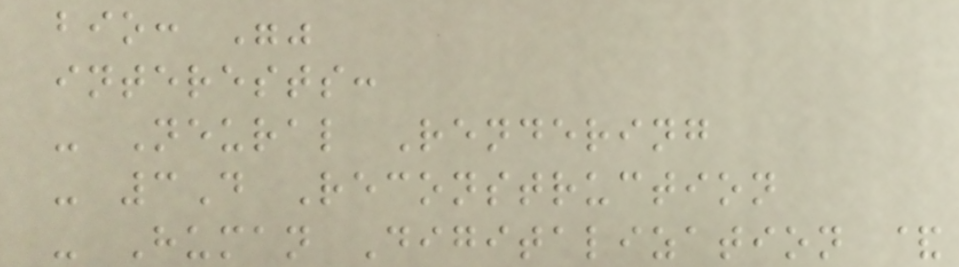bio: ""
interests:
- Neural Rendering
- 3D Reconstruction
- Human Digitalization &
